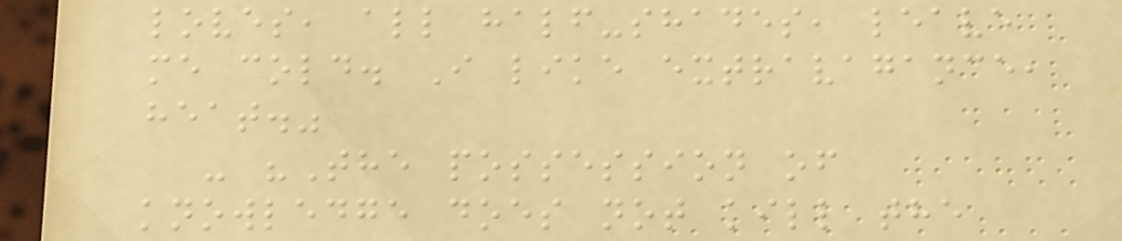loves, all half-shades, leave
me cold. I like extravagance,
heat."
- "The possession of
knowledge does not kill the
